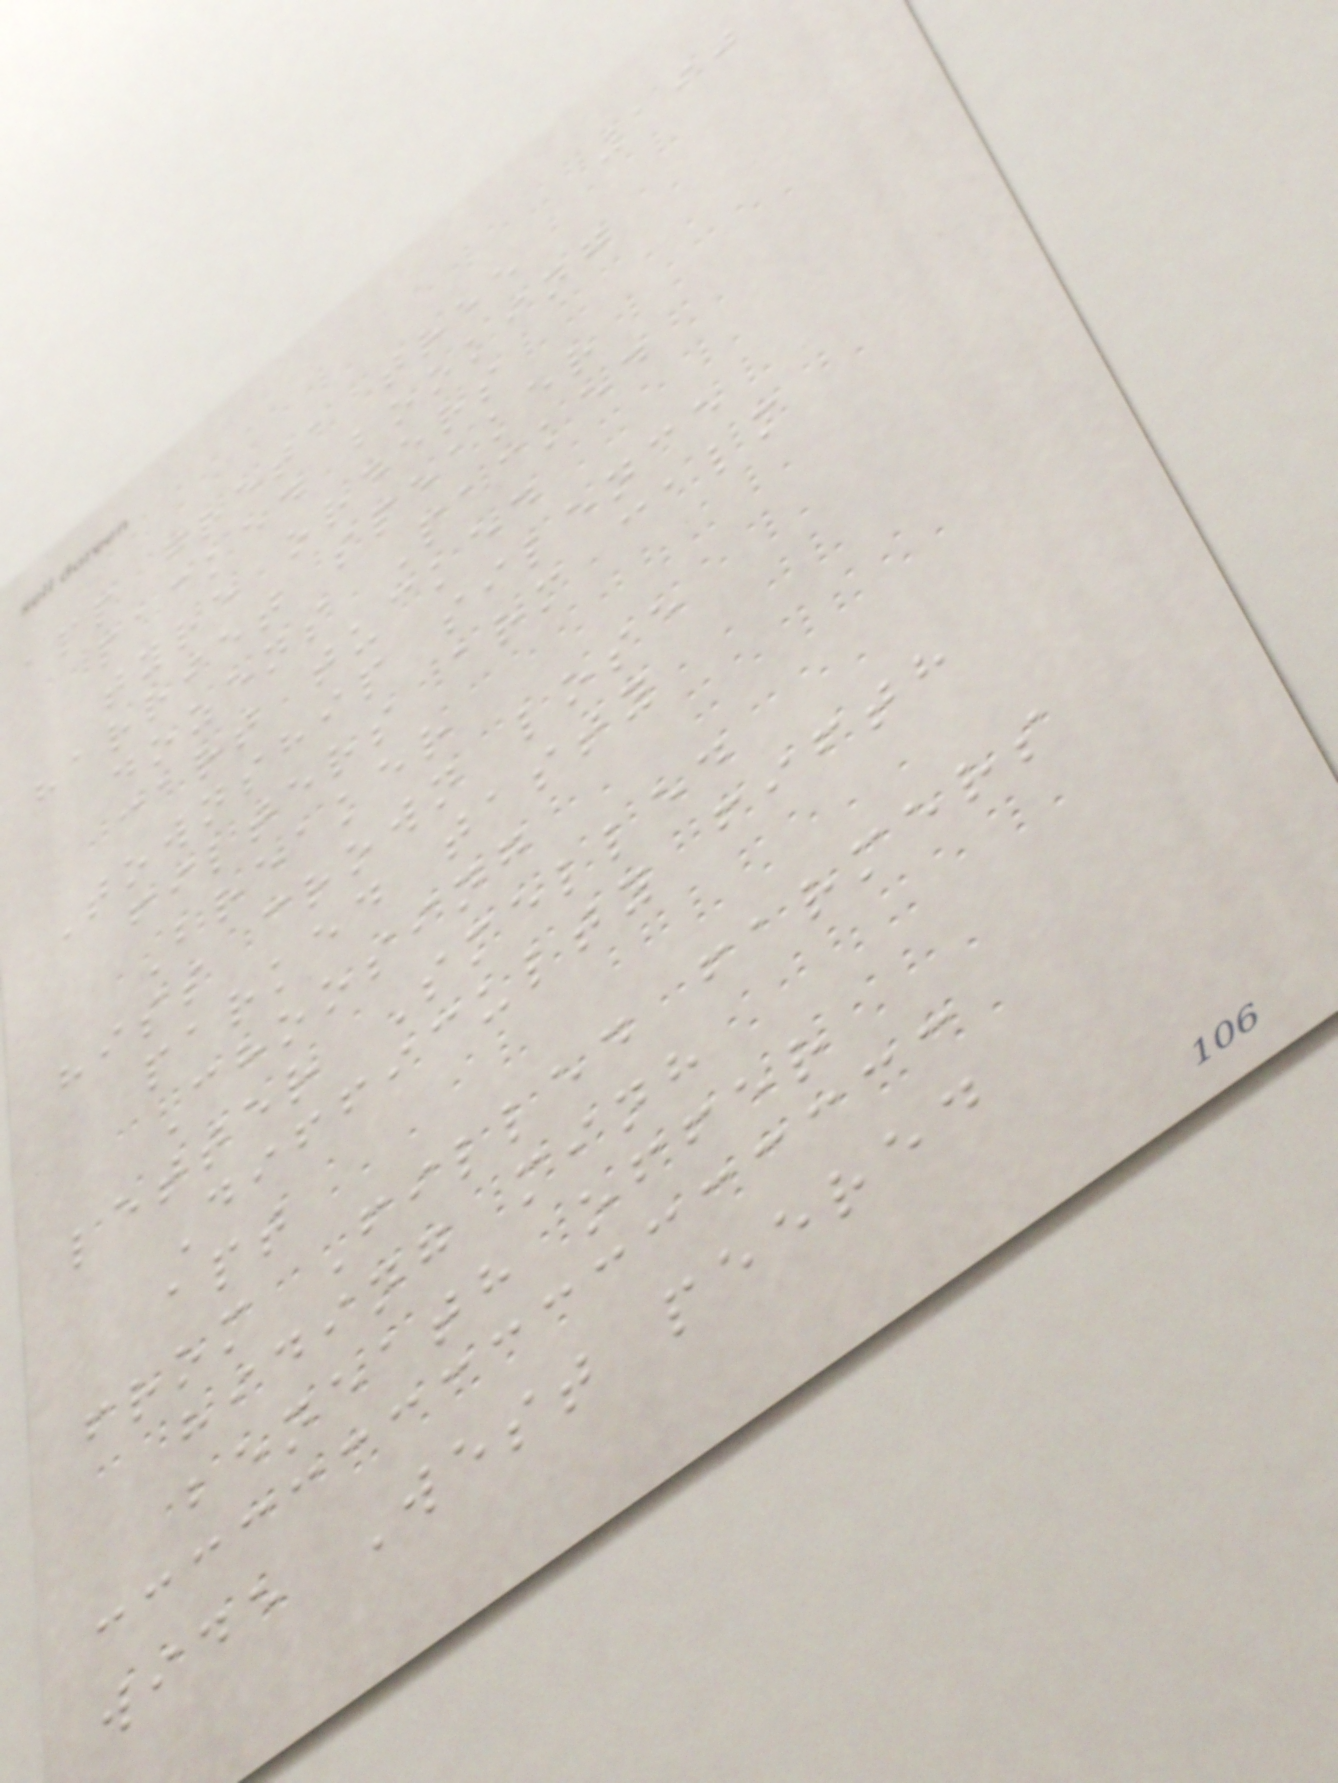190
app greta tree
packed booking
tyre orders
harriet speaker
dozens Packed
cart tucked
Township silence
filters arm calm
Breaker
hiss crown lose
parked tasty
Choosing
letter Smelled
Difficulty fifth
apt
from Filled farmers
hiding minh
beneath offer
wide West peered
